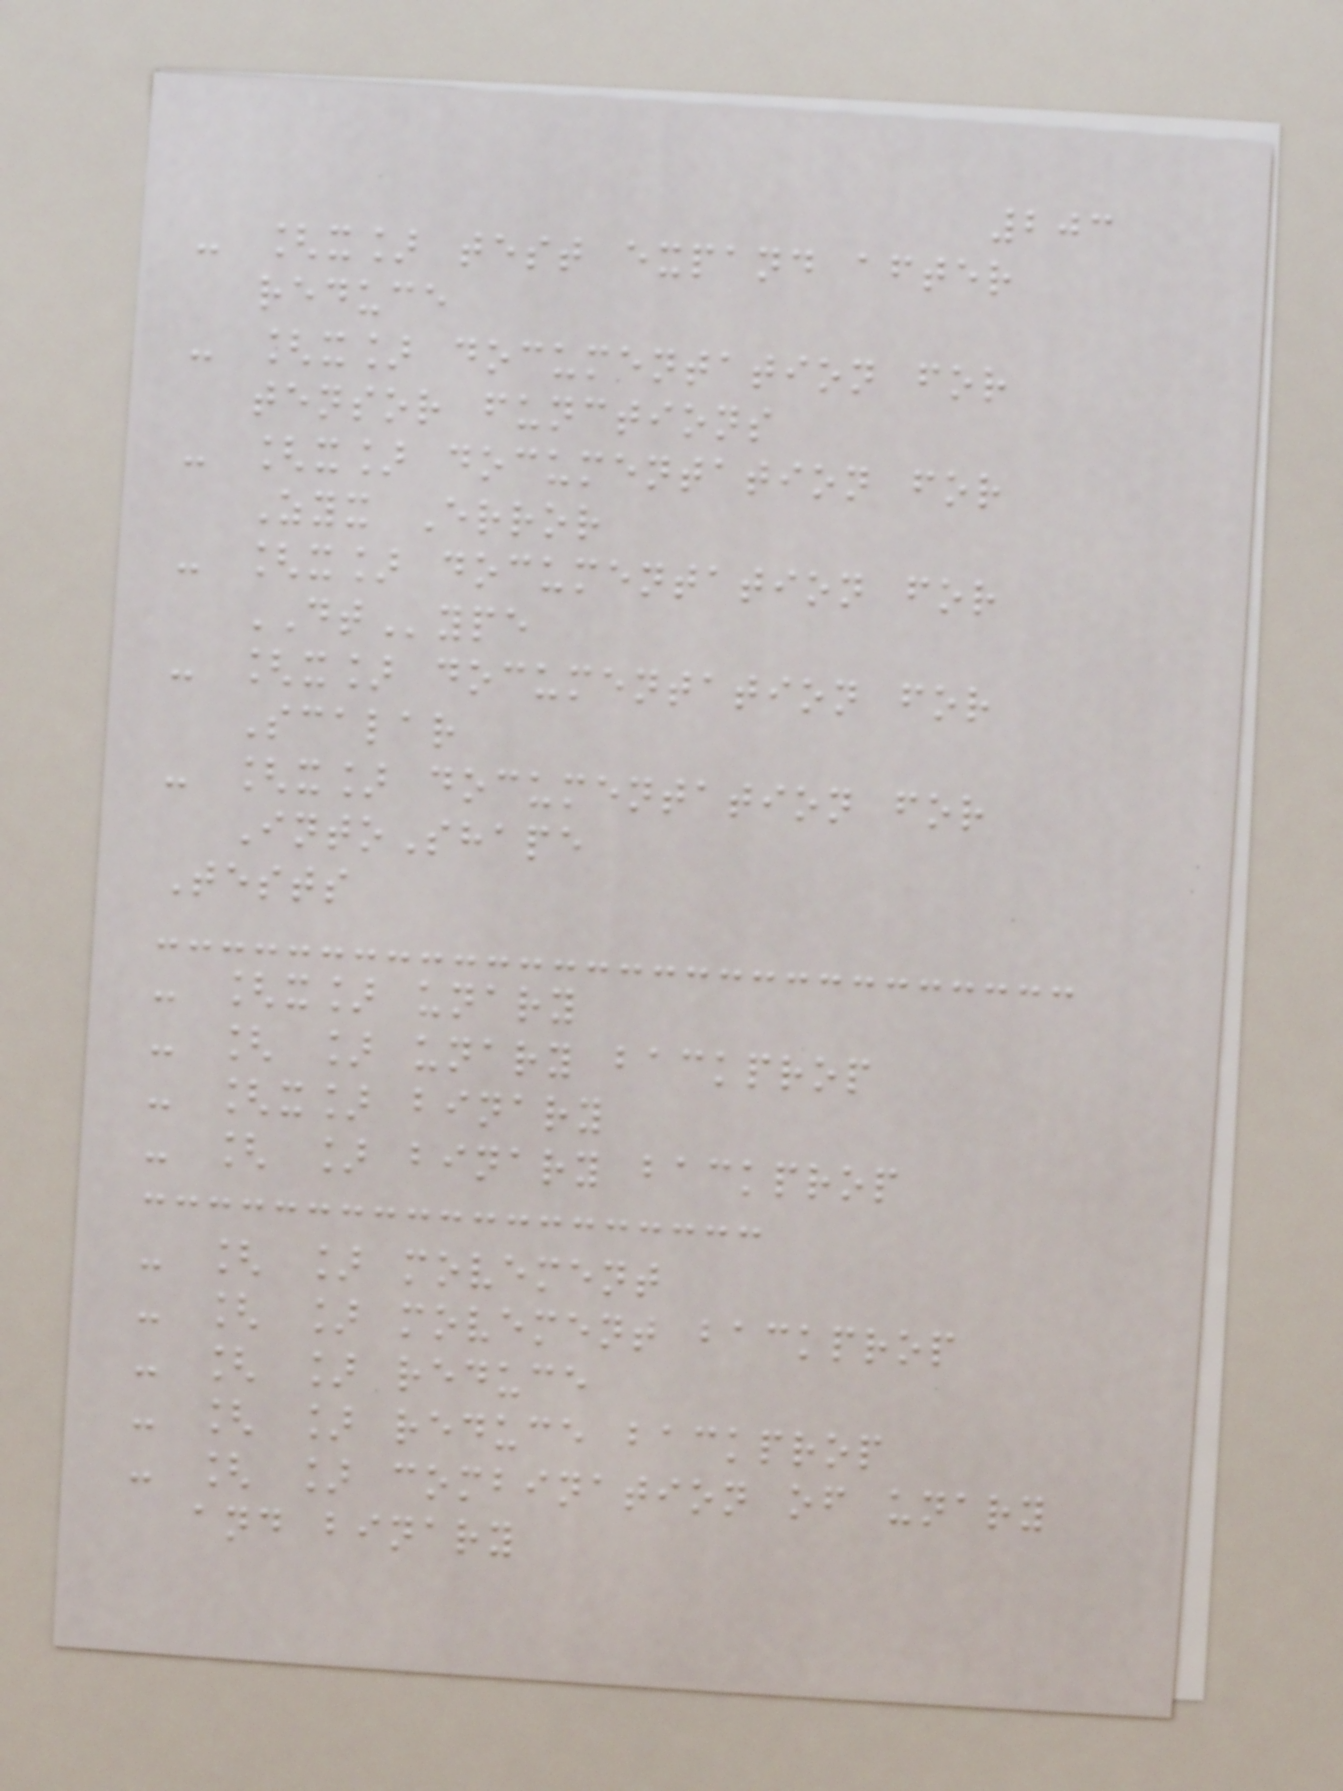203
- [x] test expand after
reduce
- [x] documentation for
tensor functions
- [x] documentation for
Zyx Error
- [x] documentation for
DType
- [x] documentation for
Scalar
- [x] documentation for
IntoShape
Tests
- [x] unary
- [ ] unary backprop
- [x] binary
- [ ] binary backprop
- [ ] movement
- [ ] movement backprop
- [ ] reduce
- [ ] reduce backprop
- [ ] combination of unary
and binary
